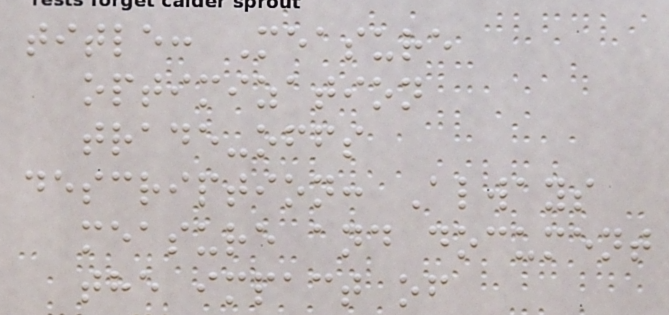title: Measure
optimization
trade-offs
description: Always
measure and document
the impact of
